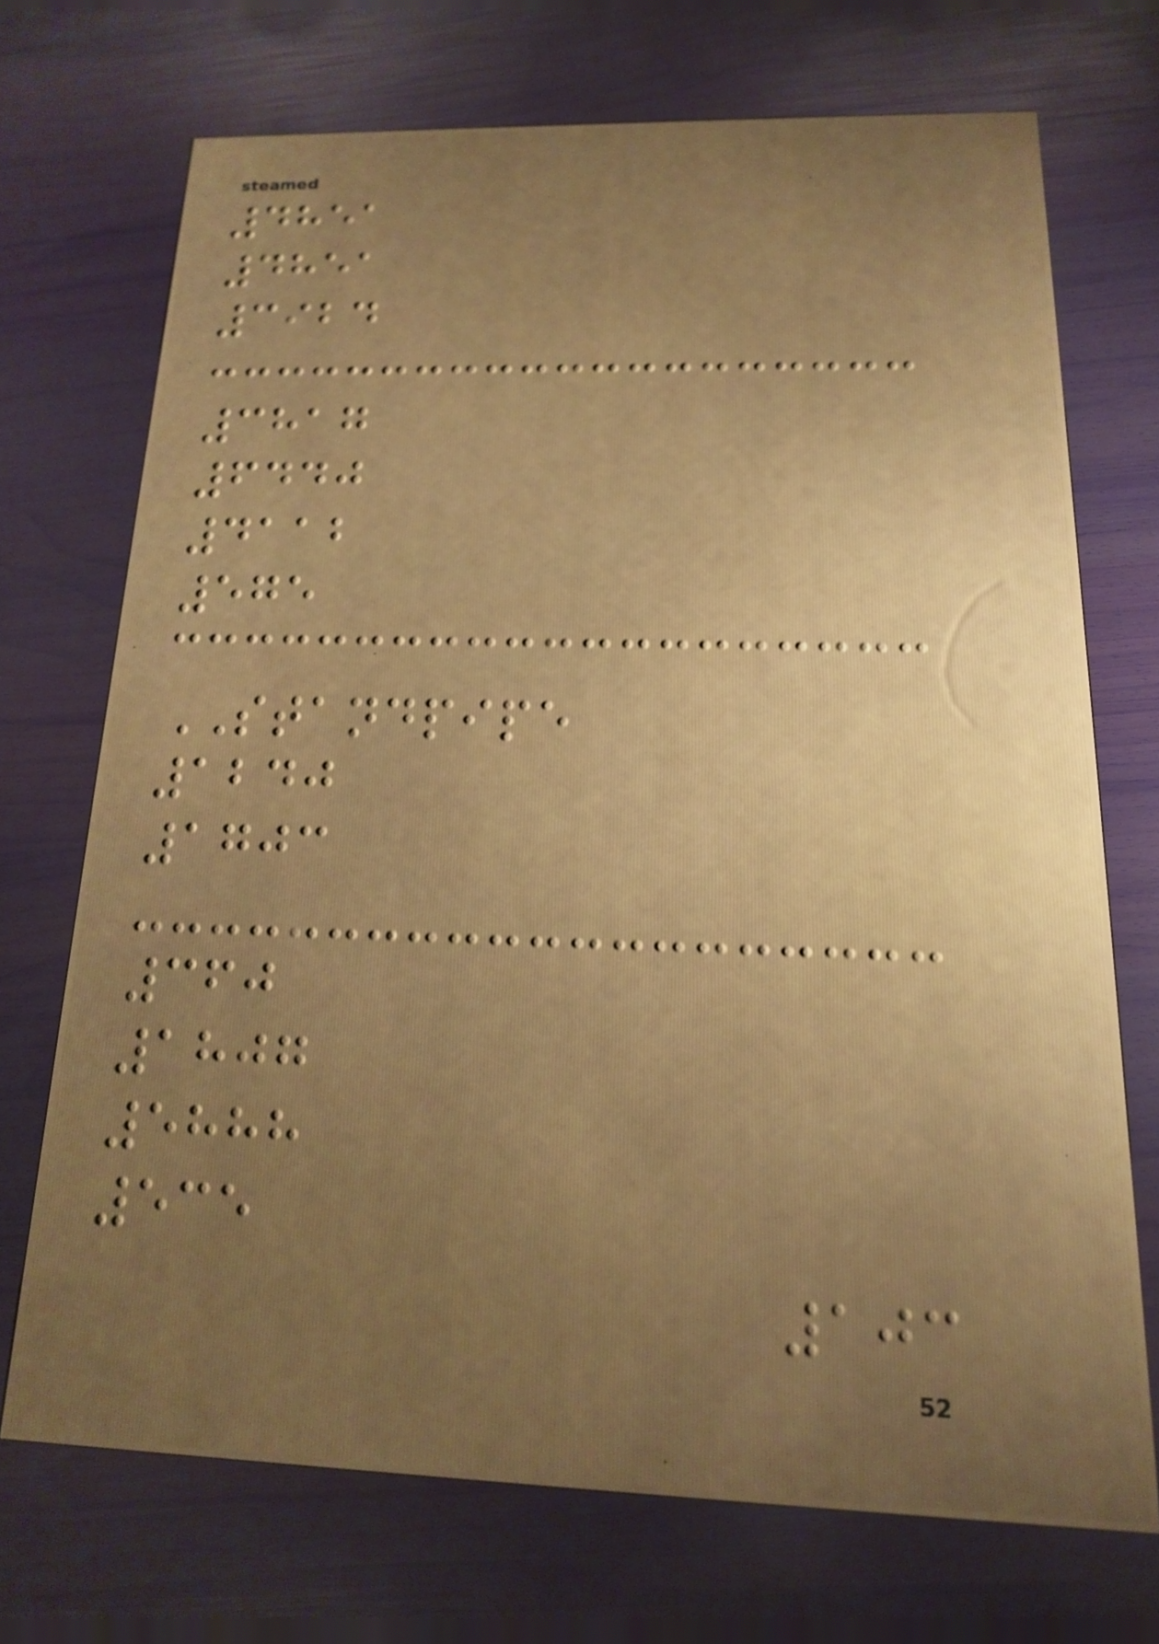4851
4851
3924
3817
6440
4112
575
STANDPIPE
1240
1703
360
1807
5888
535
103
